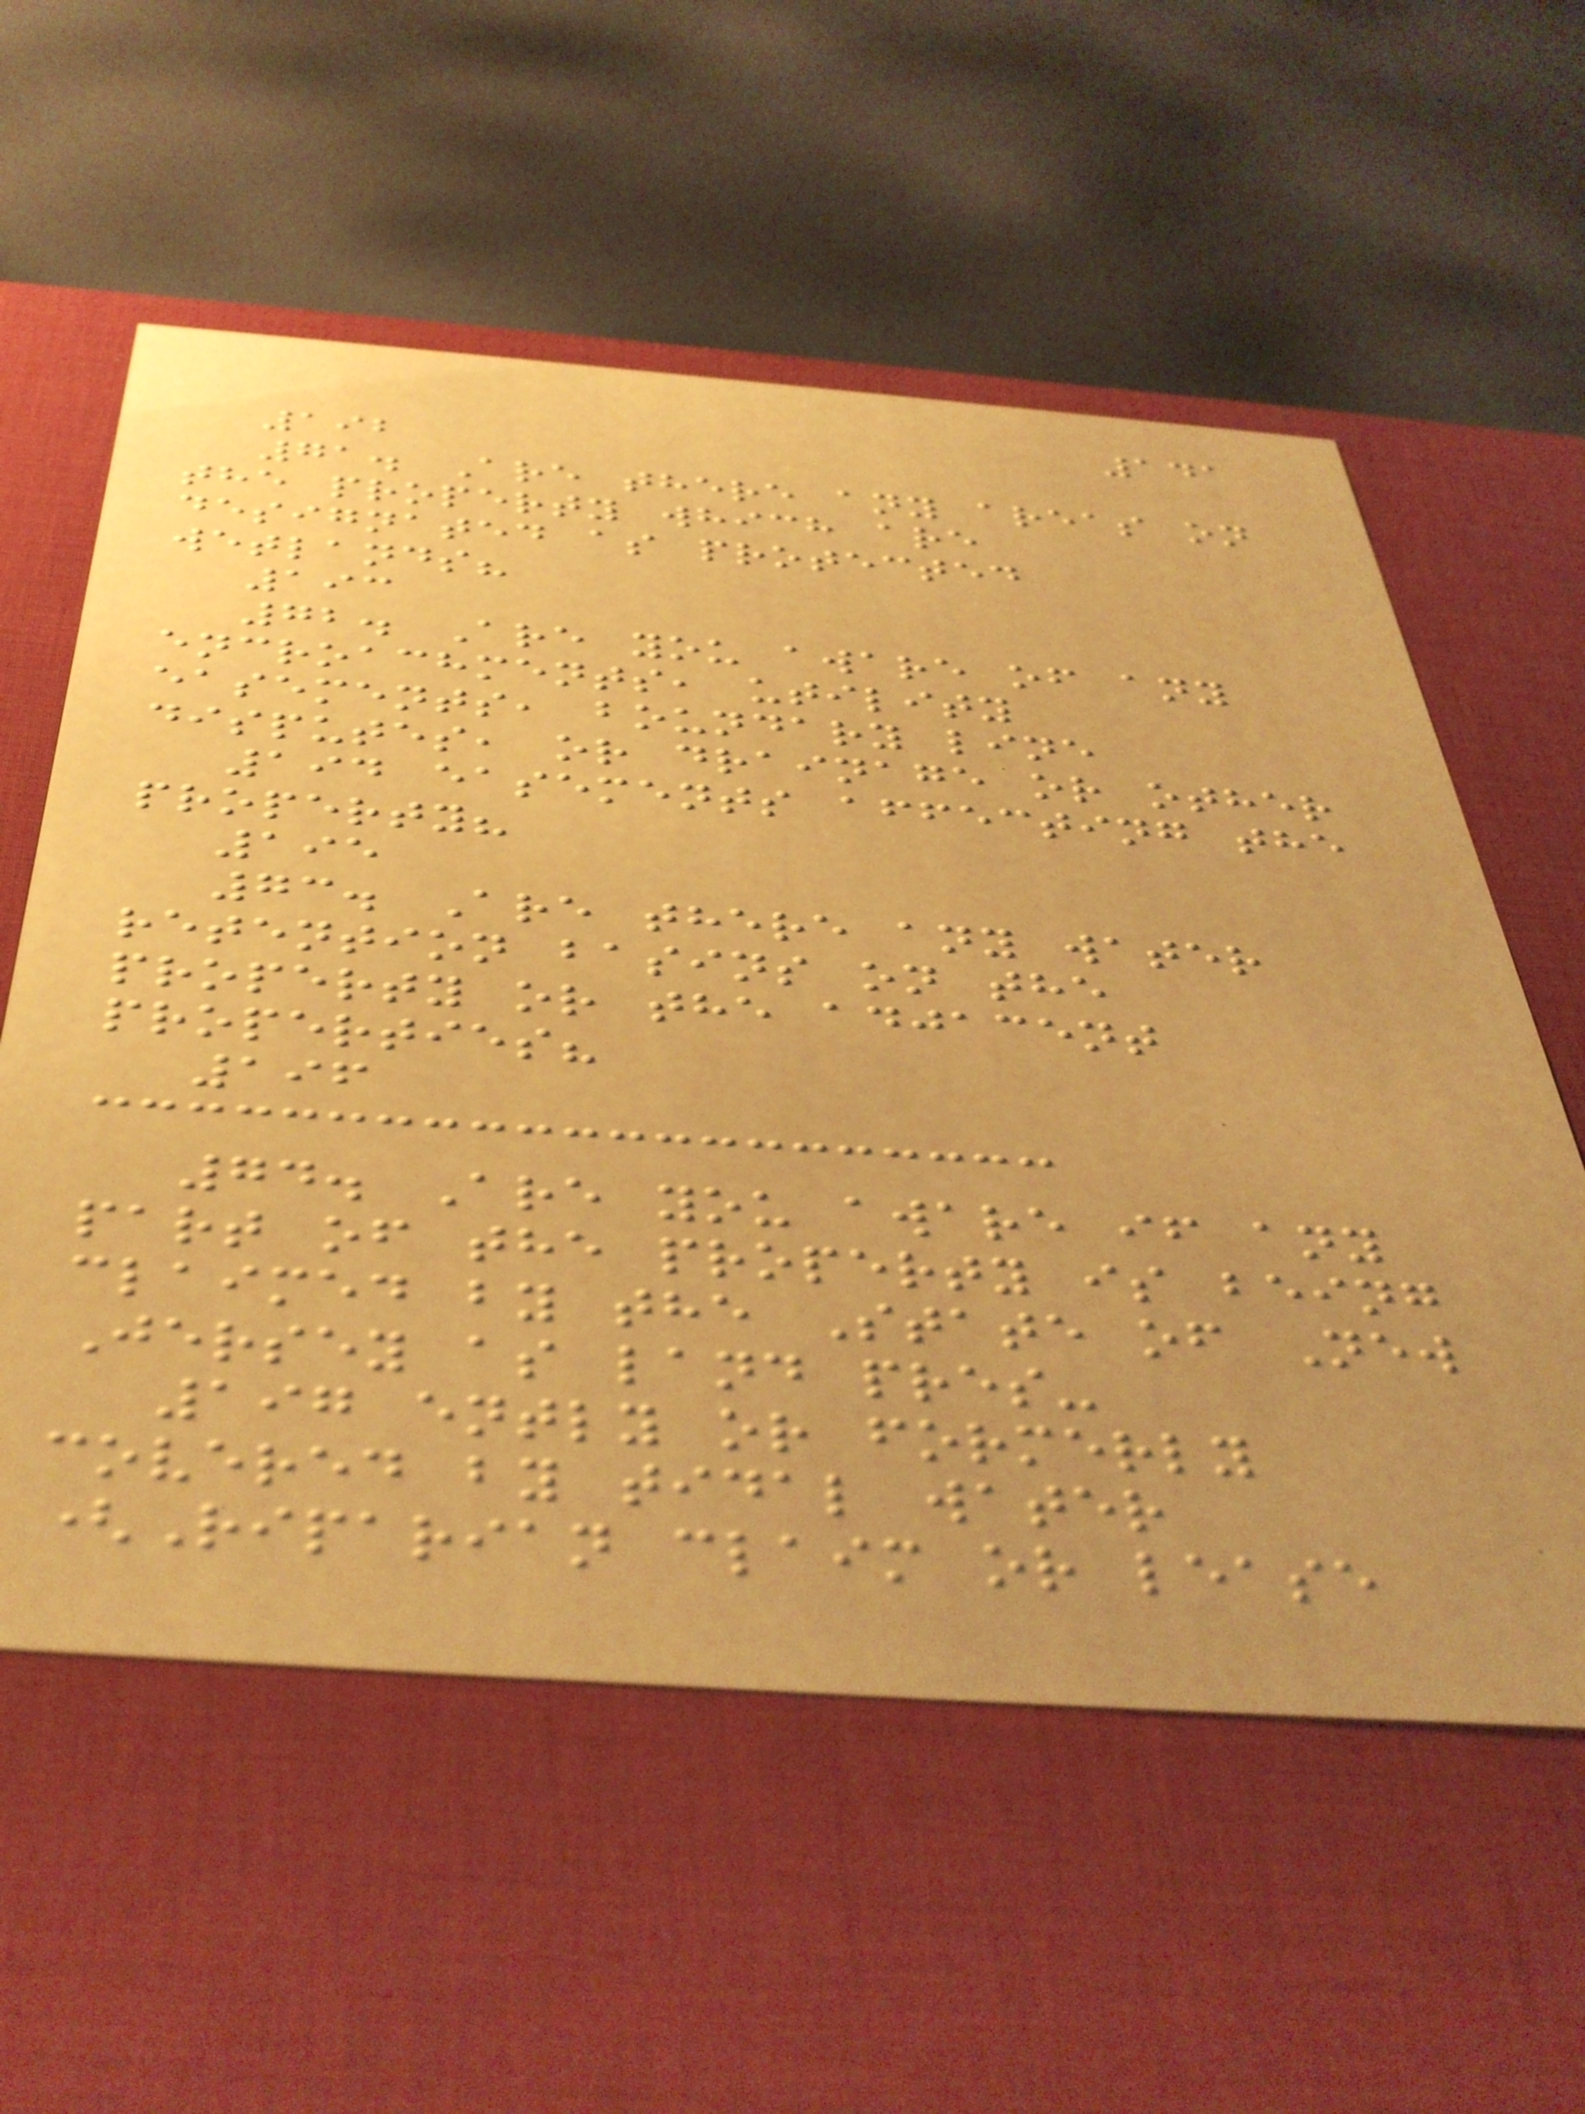141
192
71. Are there any areas on
the property which are
designated as protected
wetlands?
193
72. Are you aware of any
encroachments, utility
easements, boundary line
disputes, or drainage or other
194 easements affecting the
property?
195
73. Are there any water
retention basins on the
property or the adjacent
properties?
196
74. Are you aware if any
part of the property is being
claimed by the State of New
Jersey as land pres-
197 ently or formerly
covered by tidal water
(Riparian claim or lease
